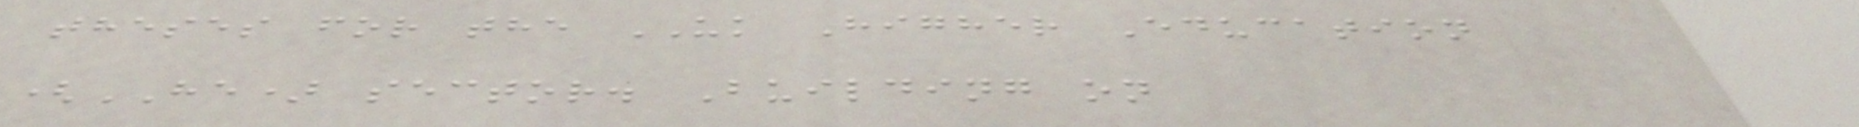theses for the UK Higher Education
(HE) sector. Building on
